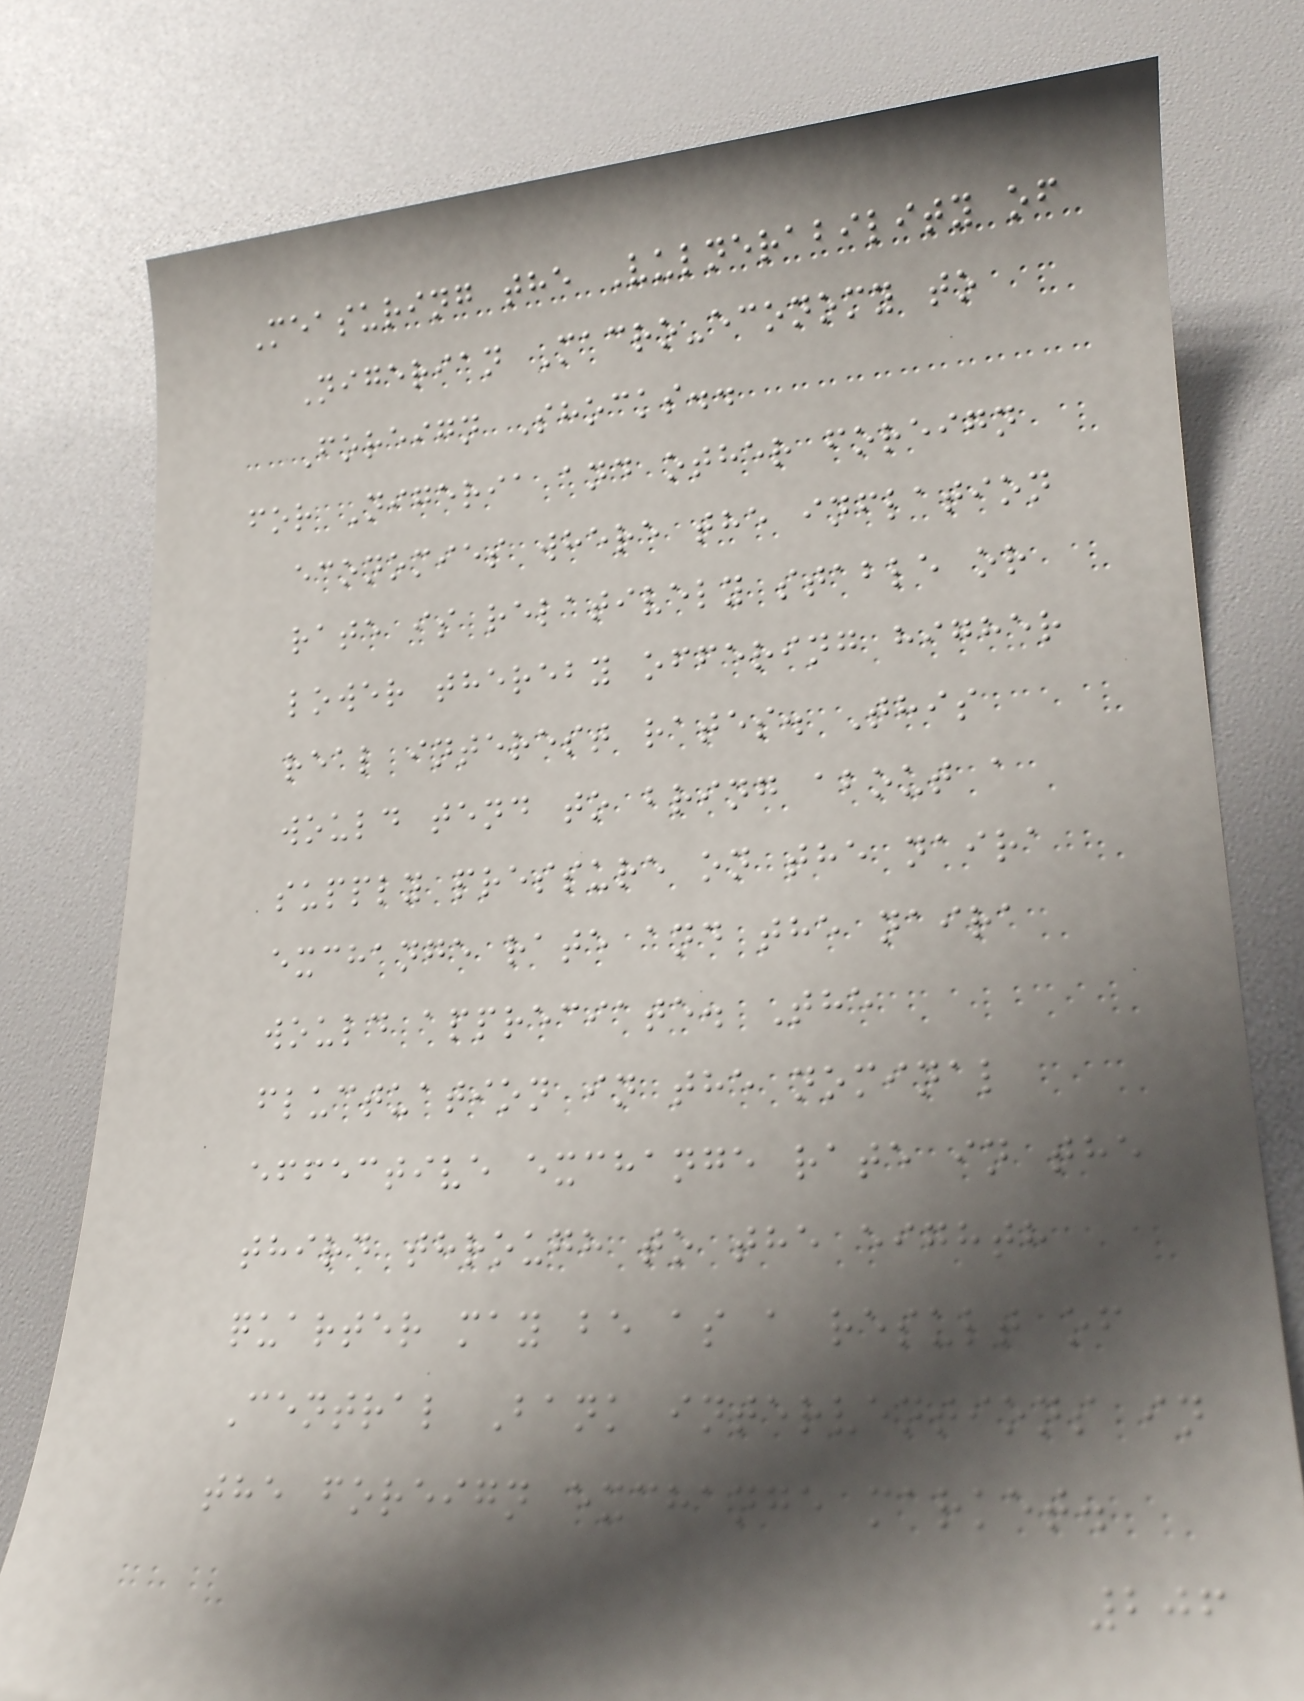Measuring the Vulnerability of
Nigerian Macro-economy to
Foreign Shocks..
for Nigeria and other foreign
economies where the inflation
rate is relatively stable or
lower thereby offering higher
real interest rates. This
would tend to bring about a
supply pressure on the naira
exchange rate and the naira
would appreciate. The
fluctuation in the nominal
effective exchange rate in the
third through to the eighth
quarter may be as a result of
Central Bank interventions in
the foreign exchange market.
206
